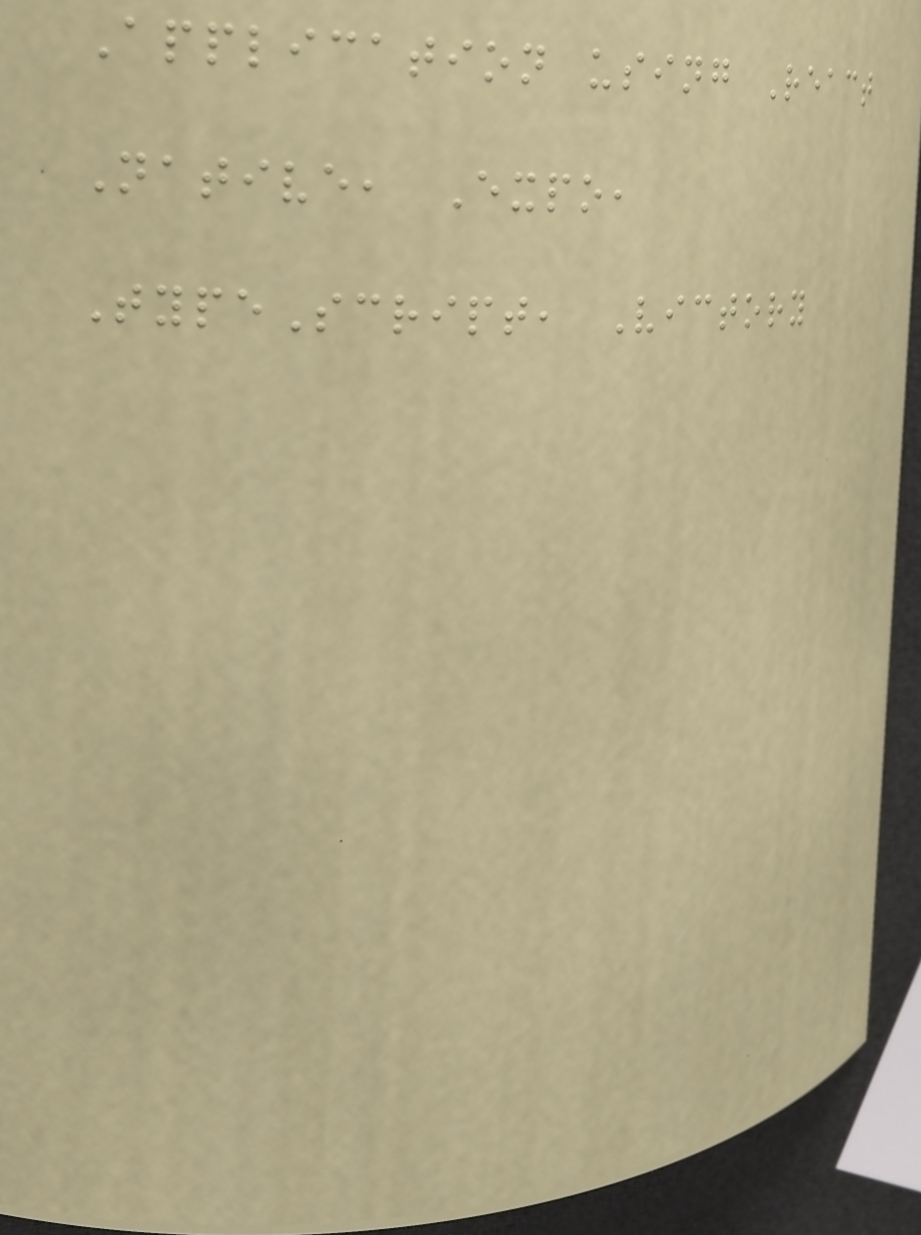Application using React
Native, Expo,
TypeScript, Victory
